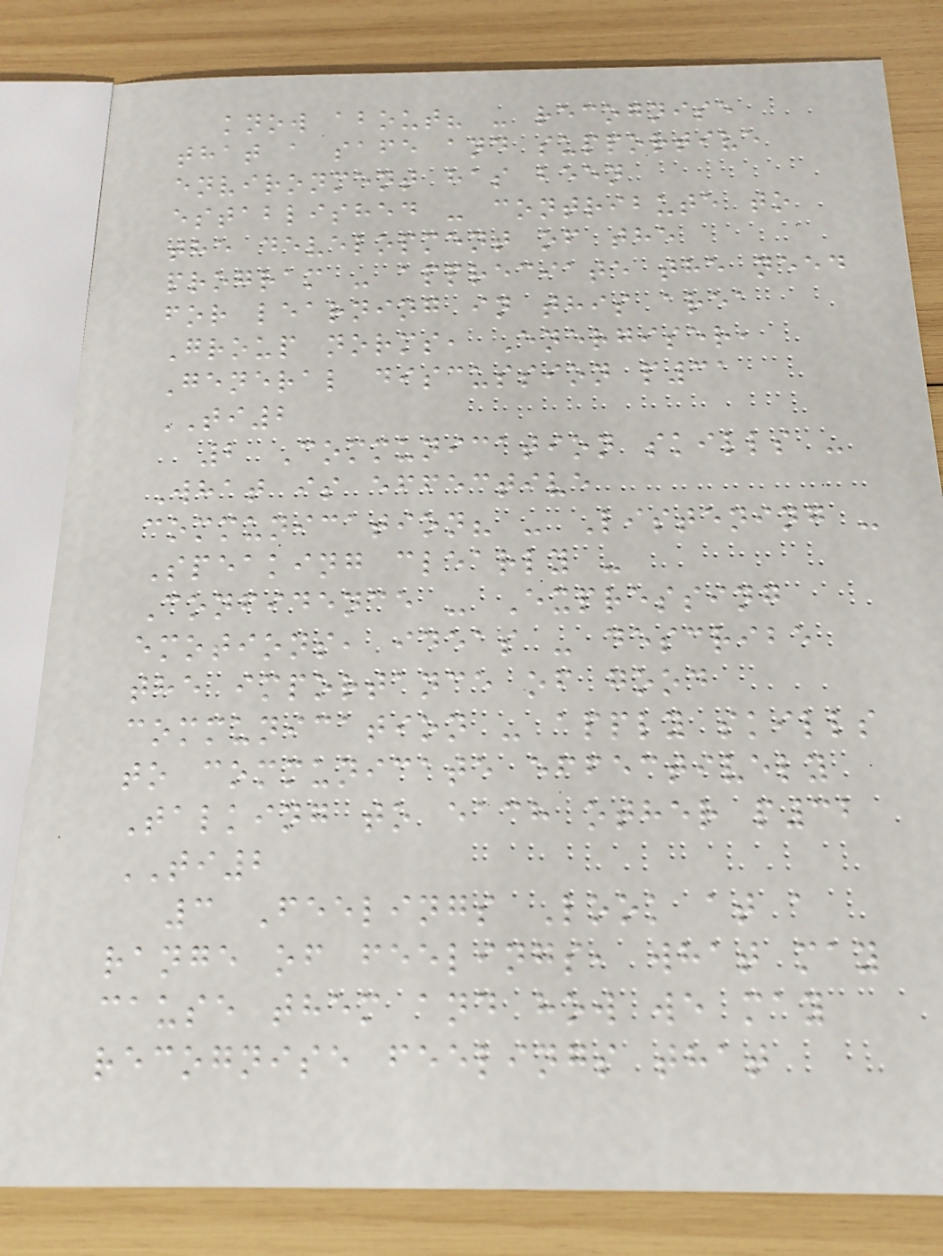know about? - recognise
that a safe and supportive
environment has been
established - contribute to
the development of the
program - appreciate the need
for learning in this area
Group norms, Energiser,
General discussion p31
TI2
2 Communication skills -
What is effective
communication? - Listening -
Speaking clearly -
Confidence - Expressing
emotions, ideas - describe
the importance of good
communication - apply skills
to communicate effectively
Talking to each other p32
TI2
3 Feelings Look at a
range of feelings, what may
cause them and how we may
recognise feelings that
